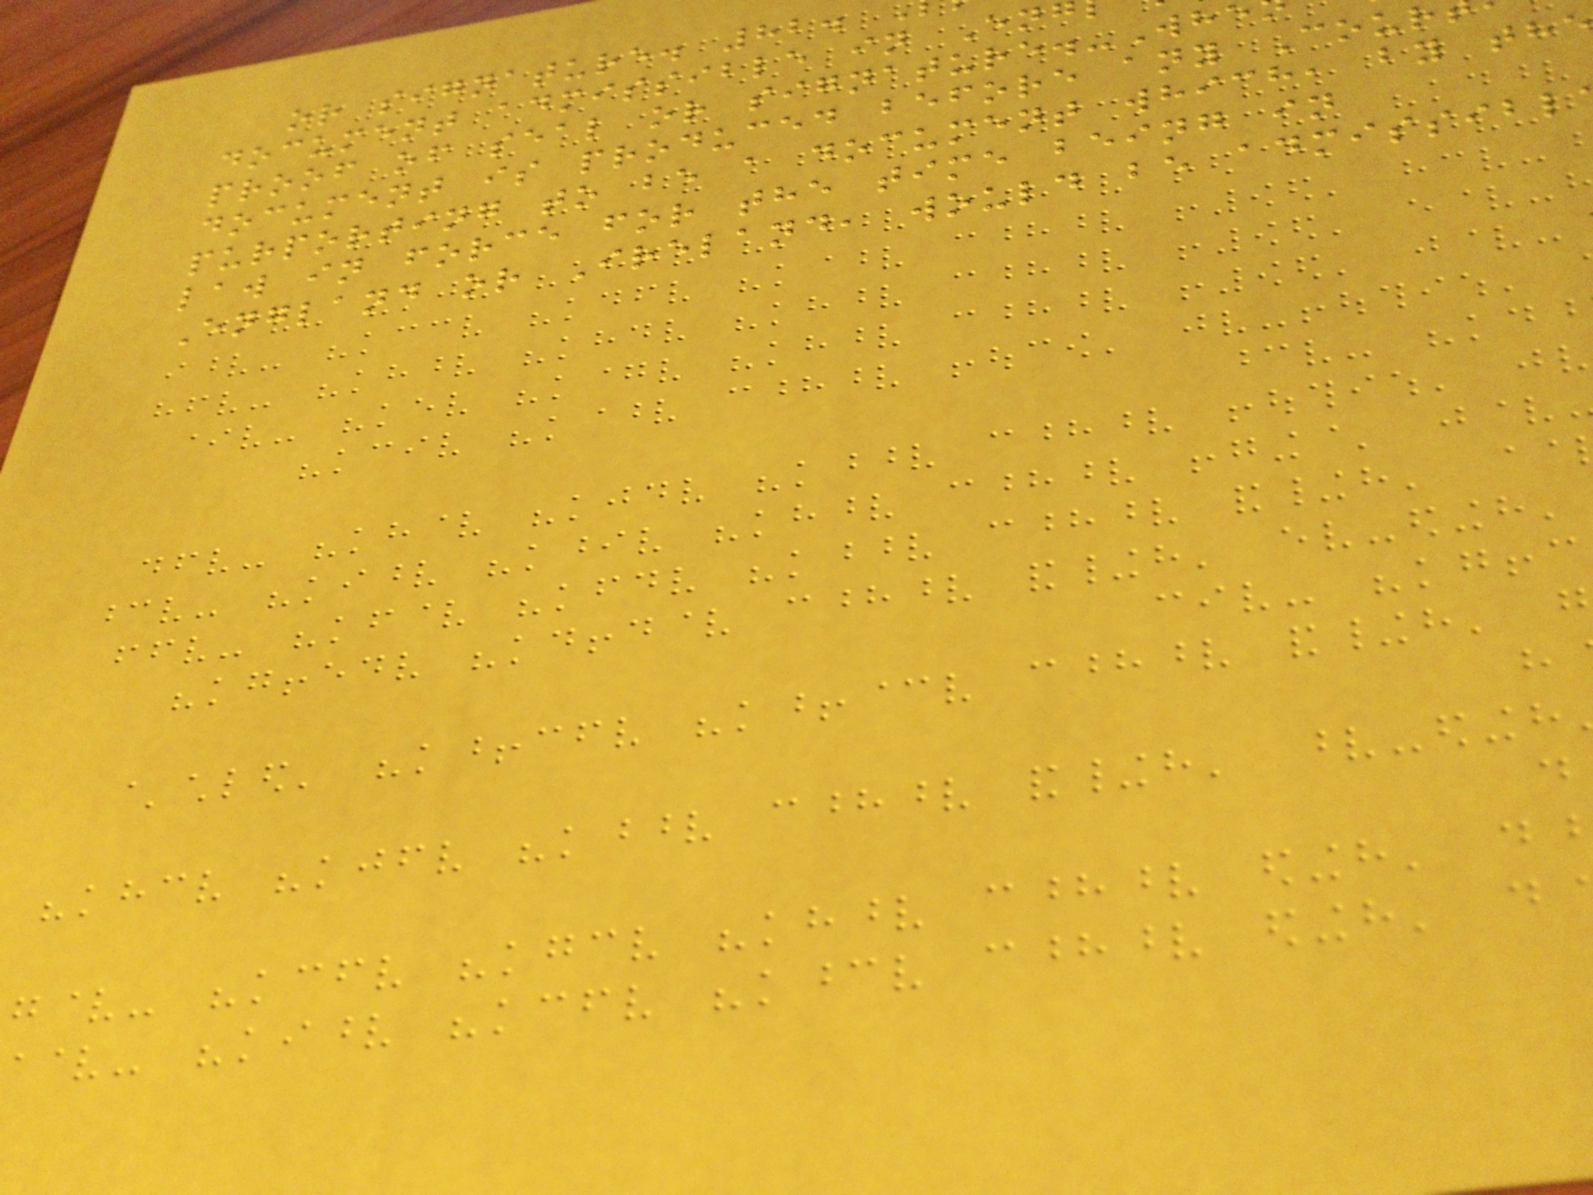or signature. 82.
document admissible in En
proof of seal or signature.-Wh
document is produced before any Cour
purporting to be a document which, by the
law in force for the time being in
England or Ireland, would be admissibl
